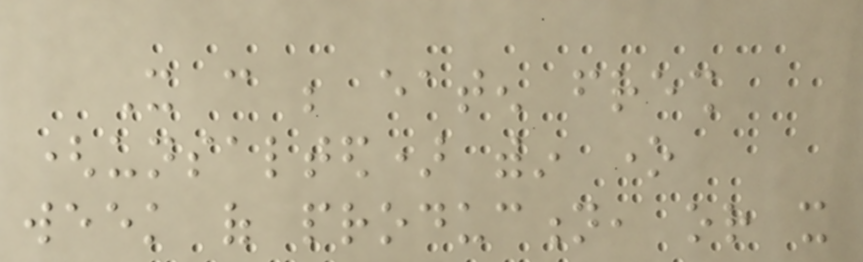It can be eaten fresh
(unsalted) within one
week of production, or it
